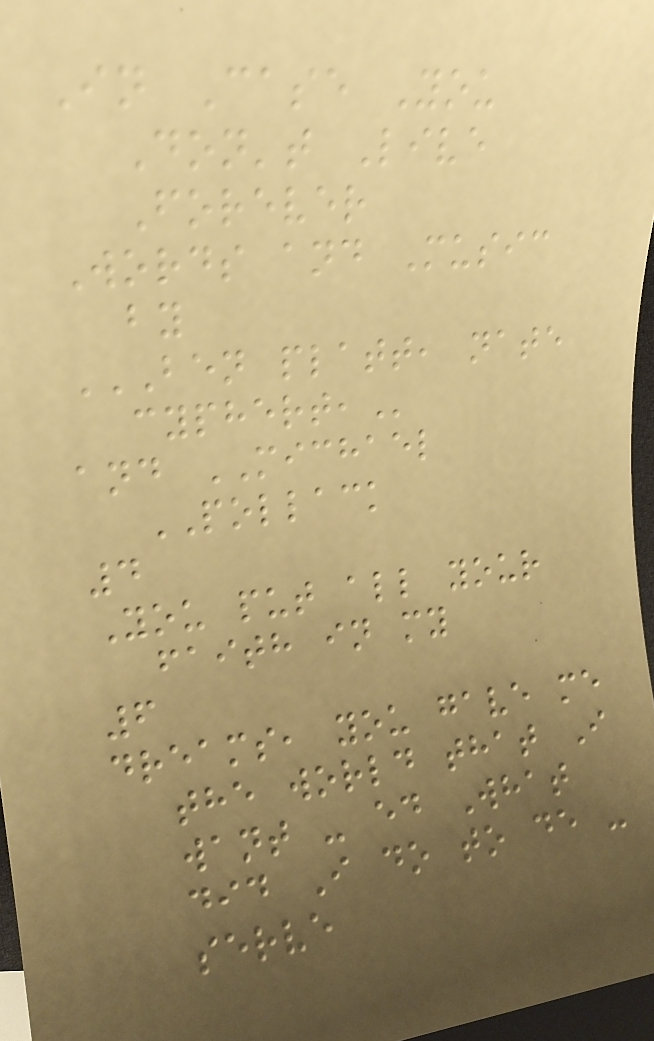In Case You
Don't Live
Forever
Words and Music
by
BEN PLATT, NATE
CYPHERT,
and MICHAEL
POLLACK
4
You put all your
faith in my
6
dreams, you gave me
the world that I
want - ed What
did I do to de -
serve
